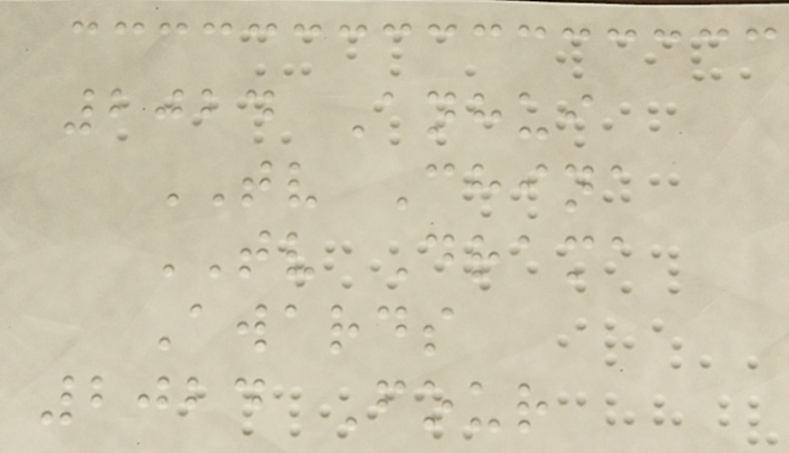2024 Anhui
TV China
TV Drama
Awards
2024 Four
